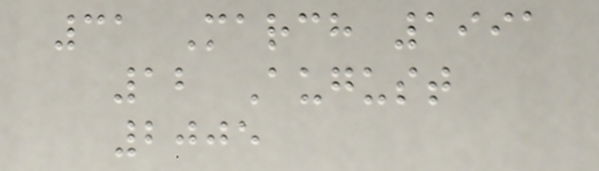31 March 1991
12 August
2005
